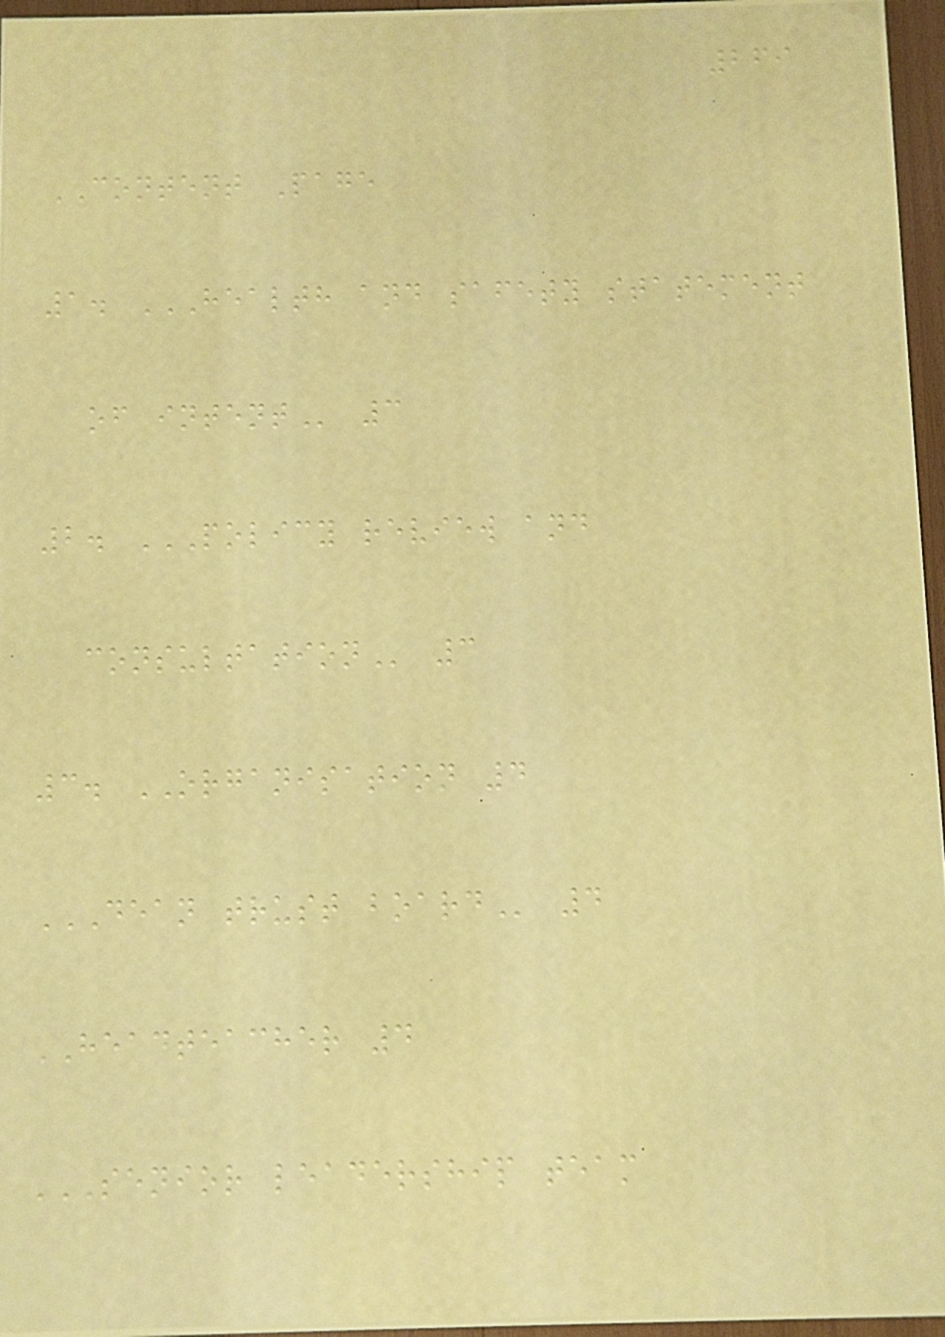269
CONTENT Page
1. HEALTH AND SAFETY STATEMENT
OF INTENT 3
2. POLICY REVIEW AND
CONSULTATION 3
3. ORGANISATION 4
DEAN TRUST BOARD 4
HEADTEACHER 4
SENIOR LEADERSHIP TEAM
